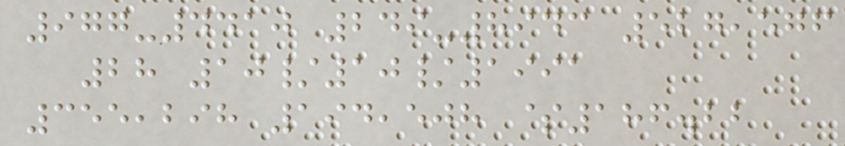977-4410 249-8943 527,576
28 10/10/1991
355,298 194,508 $186.22
